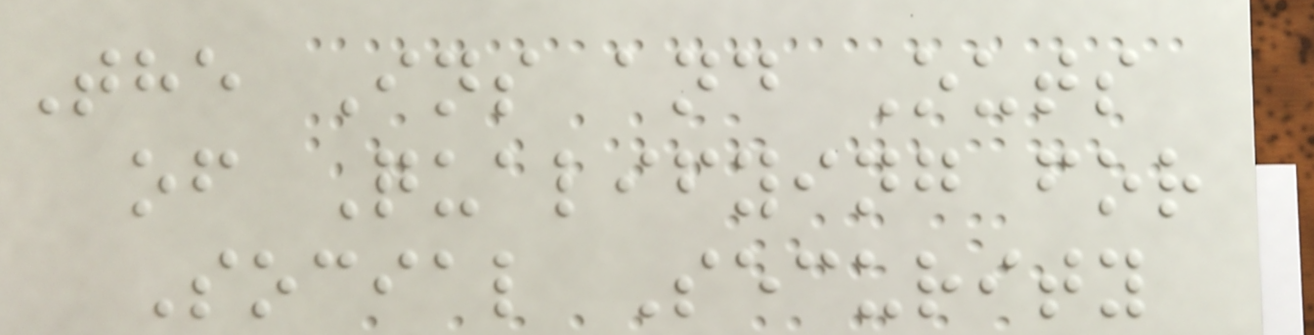The Ins and Outs
of Qualifying for
Social Security
